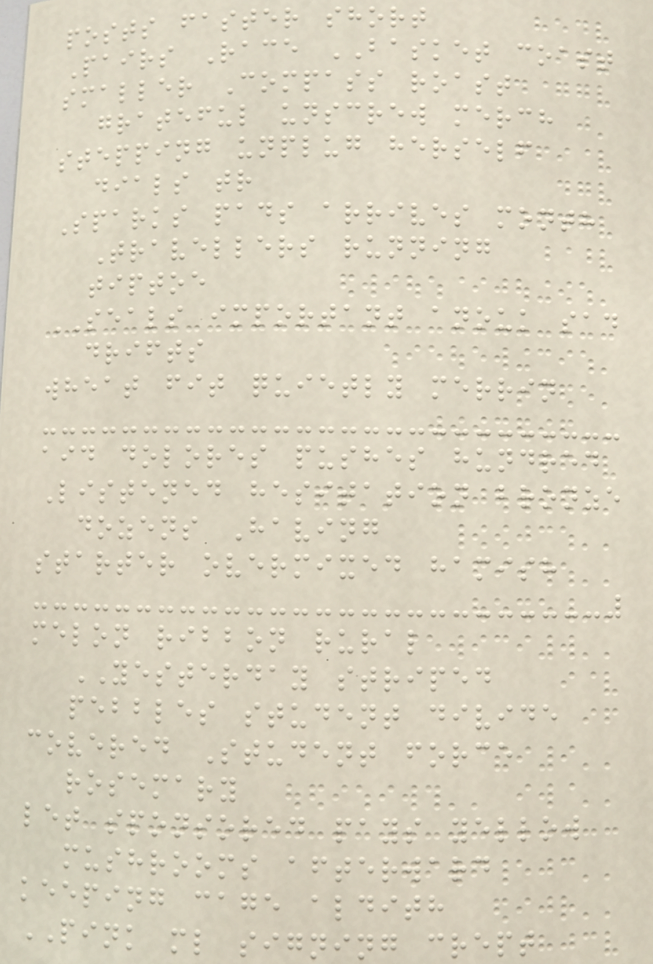posts faster short
Pairs Race BASKET coast
smaller Compass roast
grateful unscrew merch
stepping unplug herself
dials tr
Sparks pads arrives month
Travellers running
tiptoe
SEALS important anouk sad
drifts
wheat fit quietly merrin
aid dolores pushes hundred
Listened hesitation bronze
dozens Having
starter overmixed hamish
melon ribbon rural
YESTERDAY striped
pebbles student divide
covered Student force
rosemary
let sponsored pays yellow
mushrooms afterward
keeping cage aldith
PINK ml signing crept
